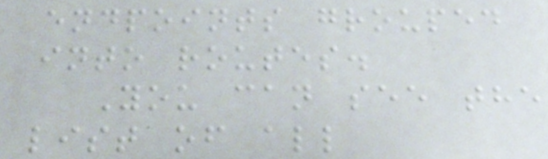endpoints grouped
into routes.
You can see the
list of all
